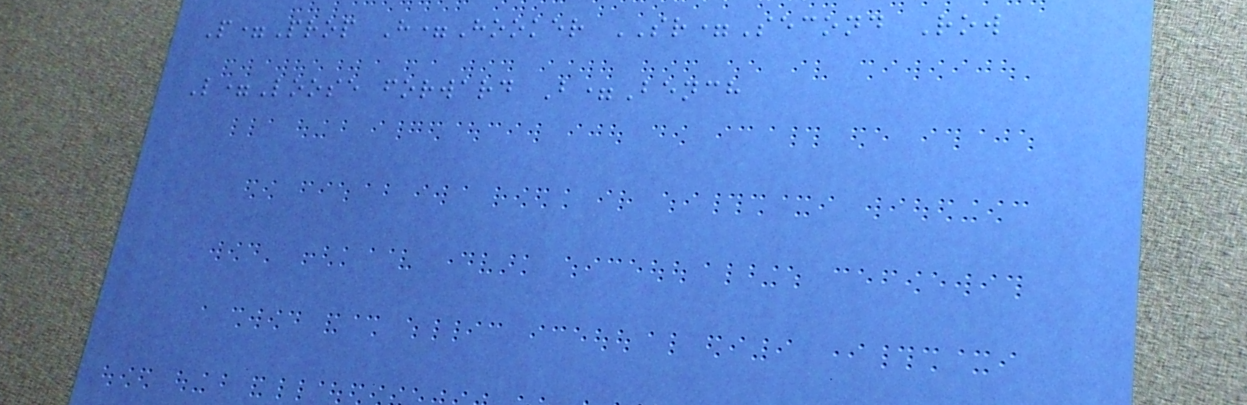P=Prop H=Hooker SR=Second Row
L=Loose forward B=Bench
